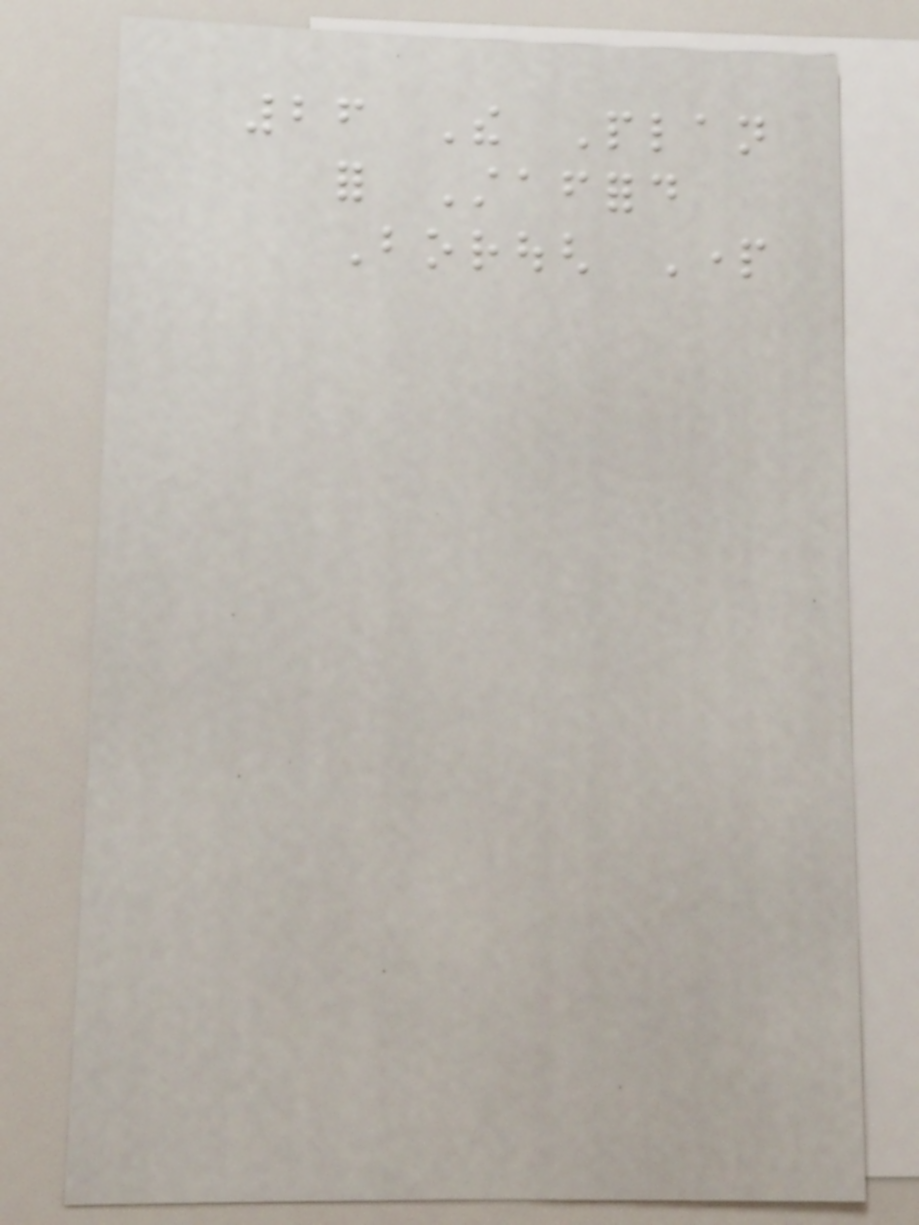26 The Plan
for Stafford
Borough Part
